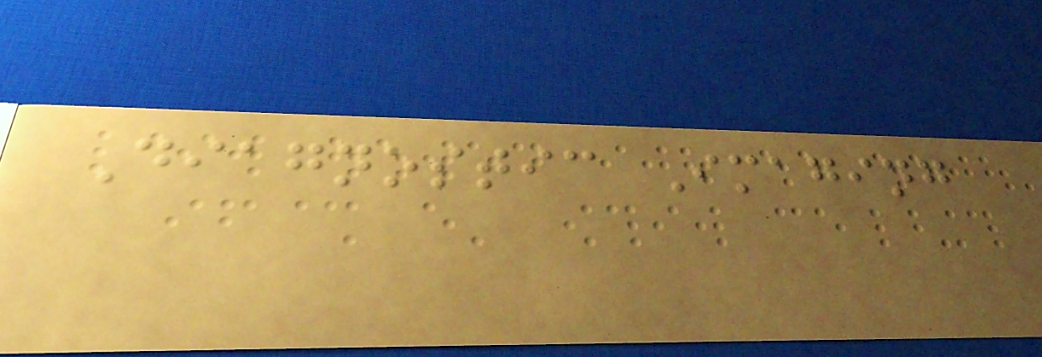Diagnostic Imaging
